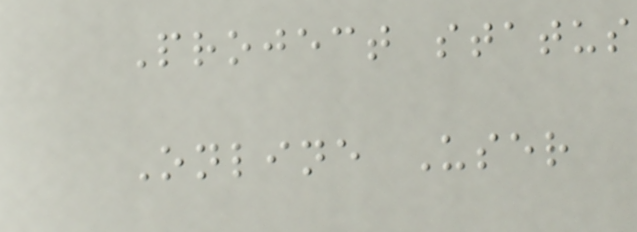Project status
Online User
